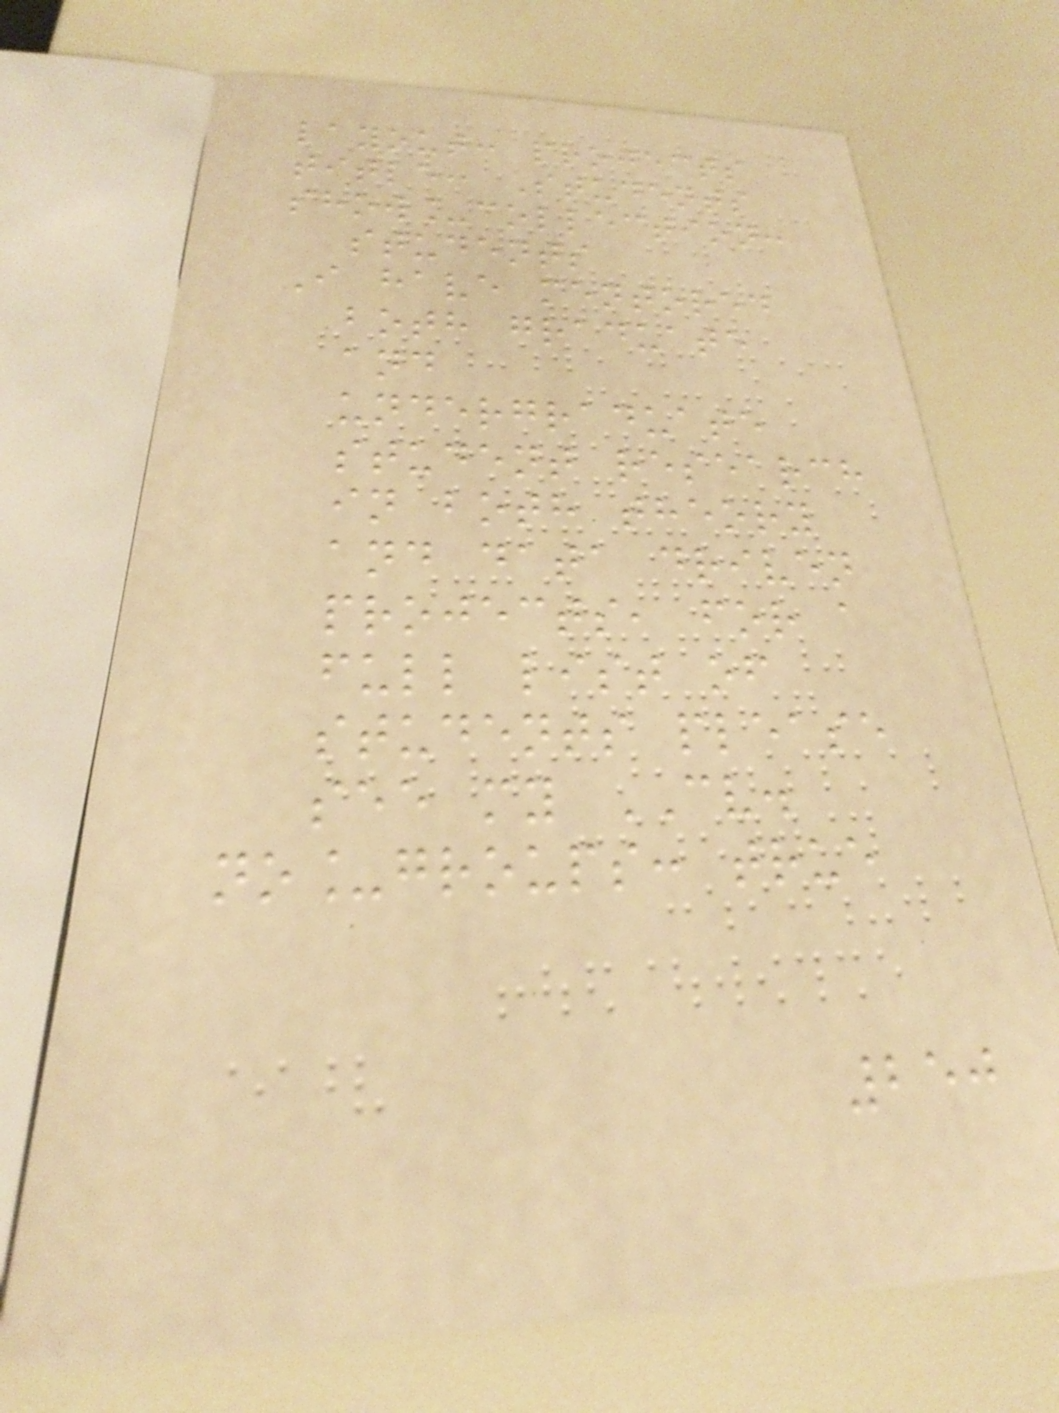layout: projects
title: Students
show_collection:
students
I have mentored
both graduate
and
undergraduate
student research
in both theory
and data driven
projects, for a
full list of
students please
see my CV.
no_groups: true
250
